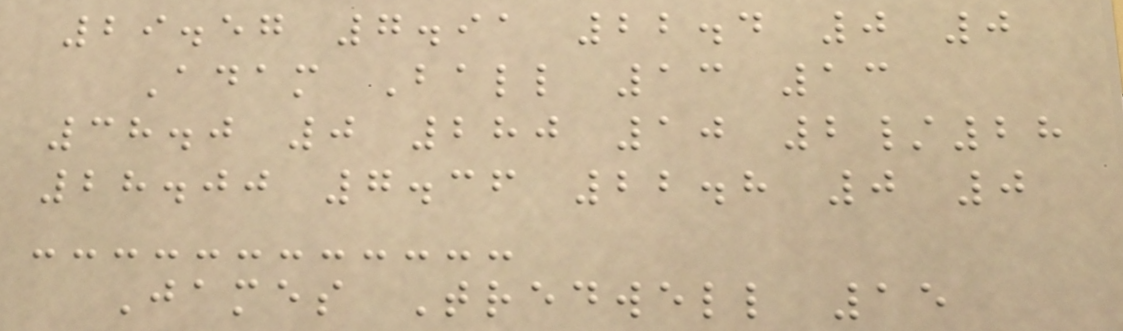29.57 7.91 22.4 0 0
Adam Ball 13 13
38.0 0 280 10 2/28
28.00 7.36 22.8 0 0
James Tredwell 15
